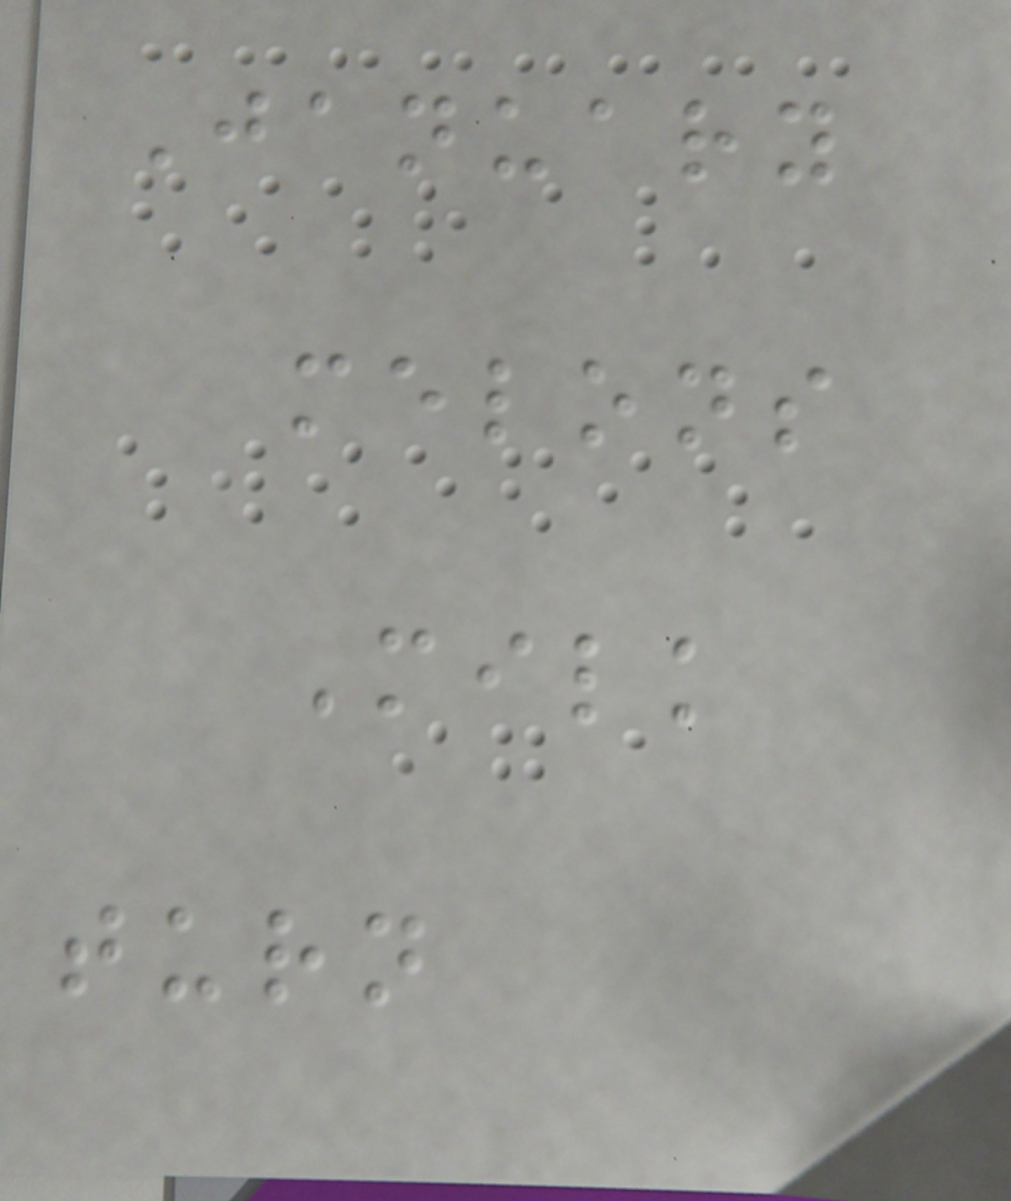January
melons
Milk
turn
